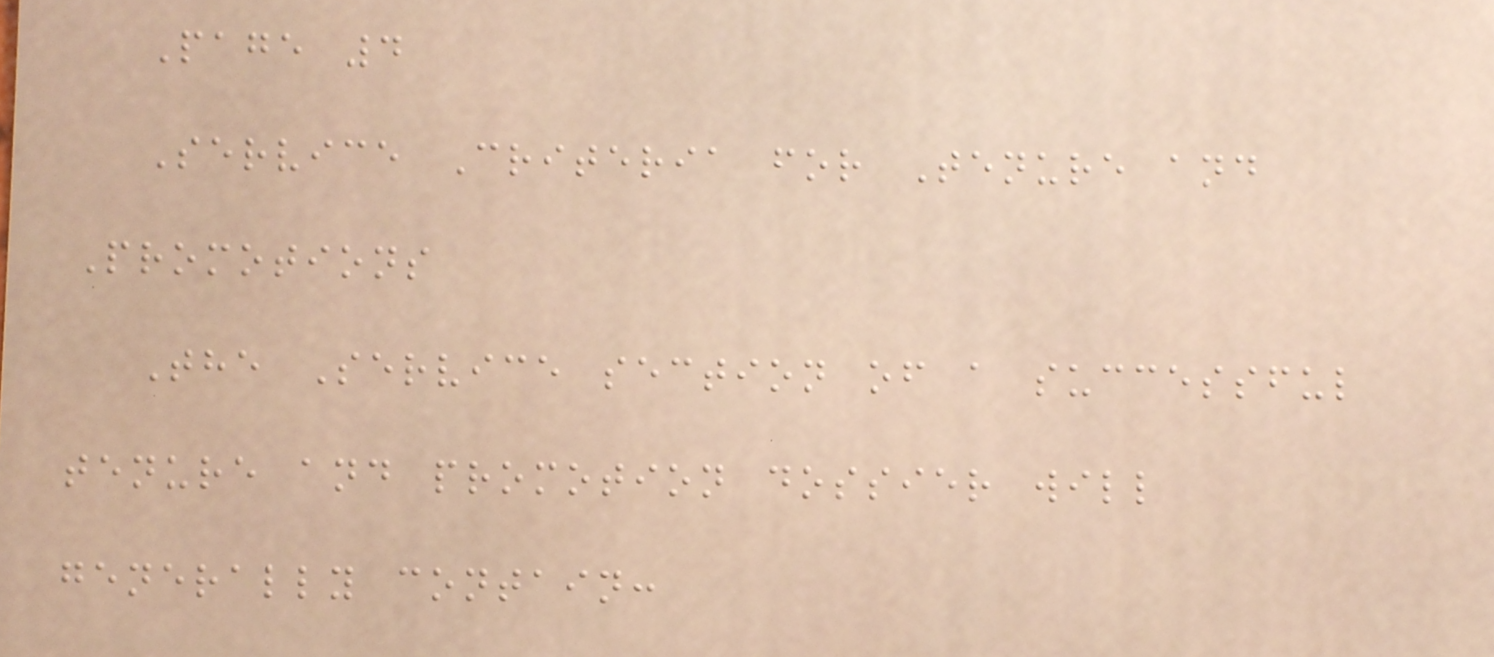Page 4
Service Criteria for Tenure and
Promotions
The Service section of a successful
tenure and promotion dossier will
generally contain:
